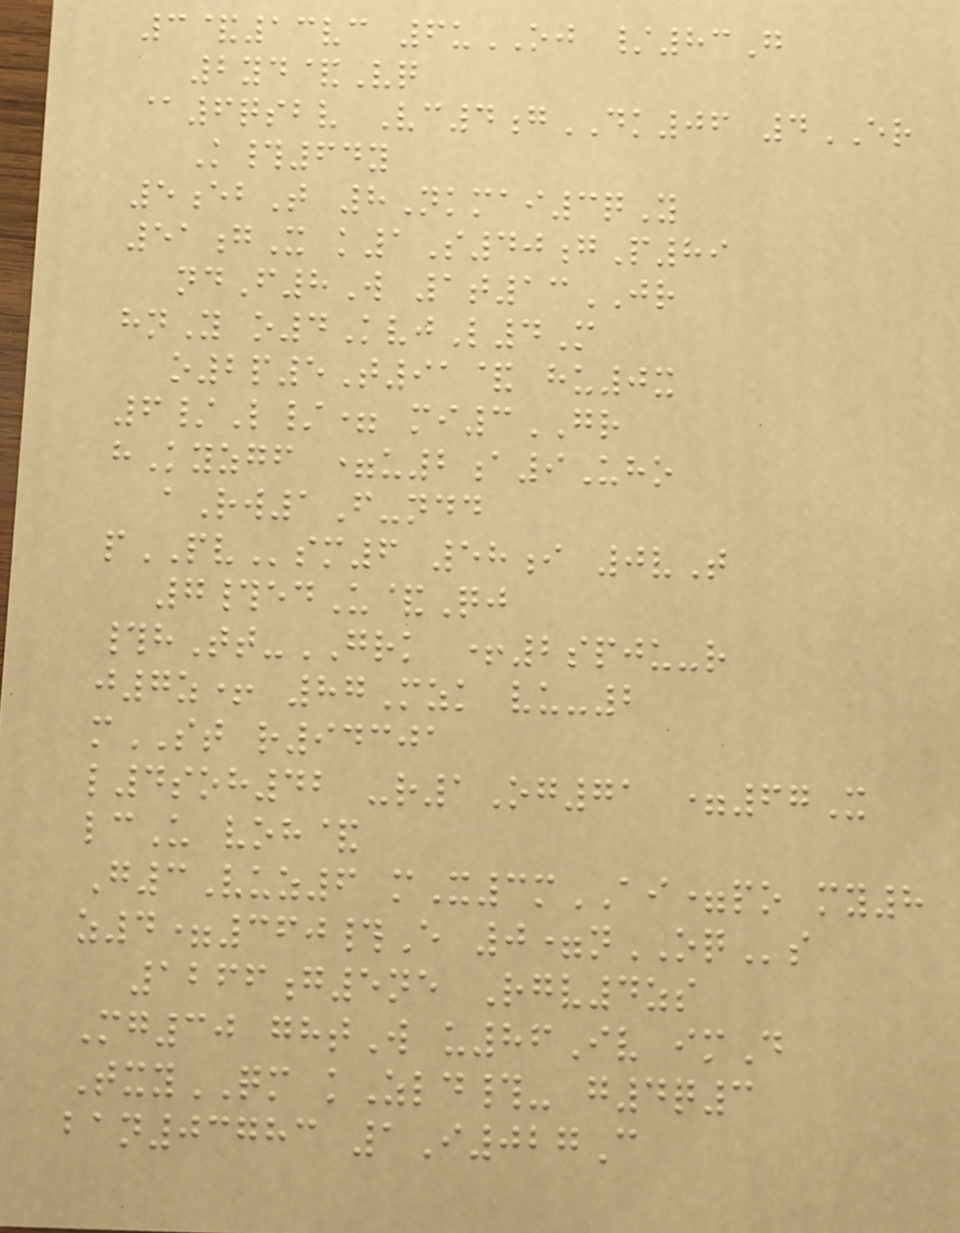3&13vc 6uOJ /83G
2yd&Vq
@6qsbv Vc4gDK06 4ER
K#64y
5ebT 8Nkmai3qY
51gX k1S40gP89
ndF8W 1t13JR
hnY o4KvjL4M
o2p5T91& hu0x
6/L/= mi3GR
hKyzgf =u2a9Uho
aRw1F-ndd
pPVsm6 58i 0vT
7#edU&Qj
#hTt-GRK +2spju-r
j7z+ 87Mzk vu-2
mST r94301
l4soh42 -r1Og71 =67X
lcU voh&
G3Vuz6 mX3mAI=po my8
z4=360#E 0=nOQs
1266g5ne Rgv4zs
Mg30 ghtW u86Iv imD
TxyQM kZld#- g4q3
ban03783 1I027C
